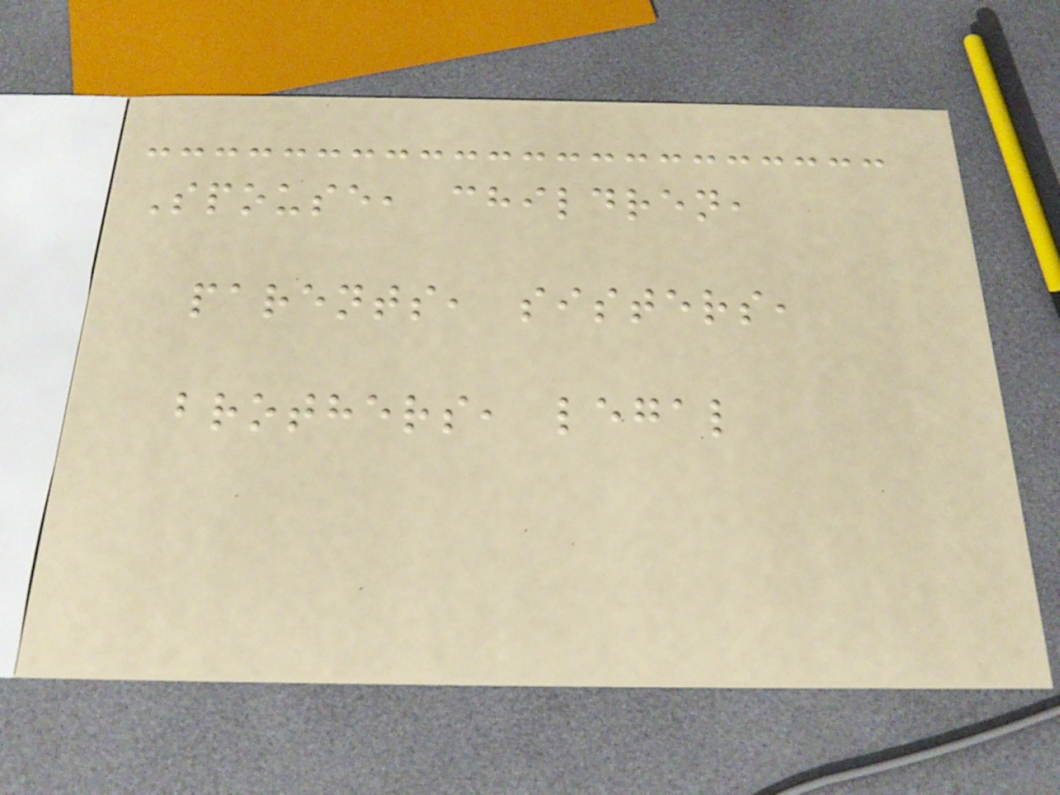Spouse, children,
parents, sisters,
brothers, legal
